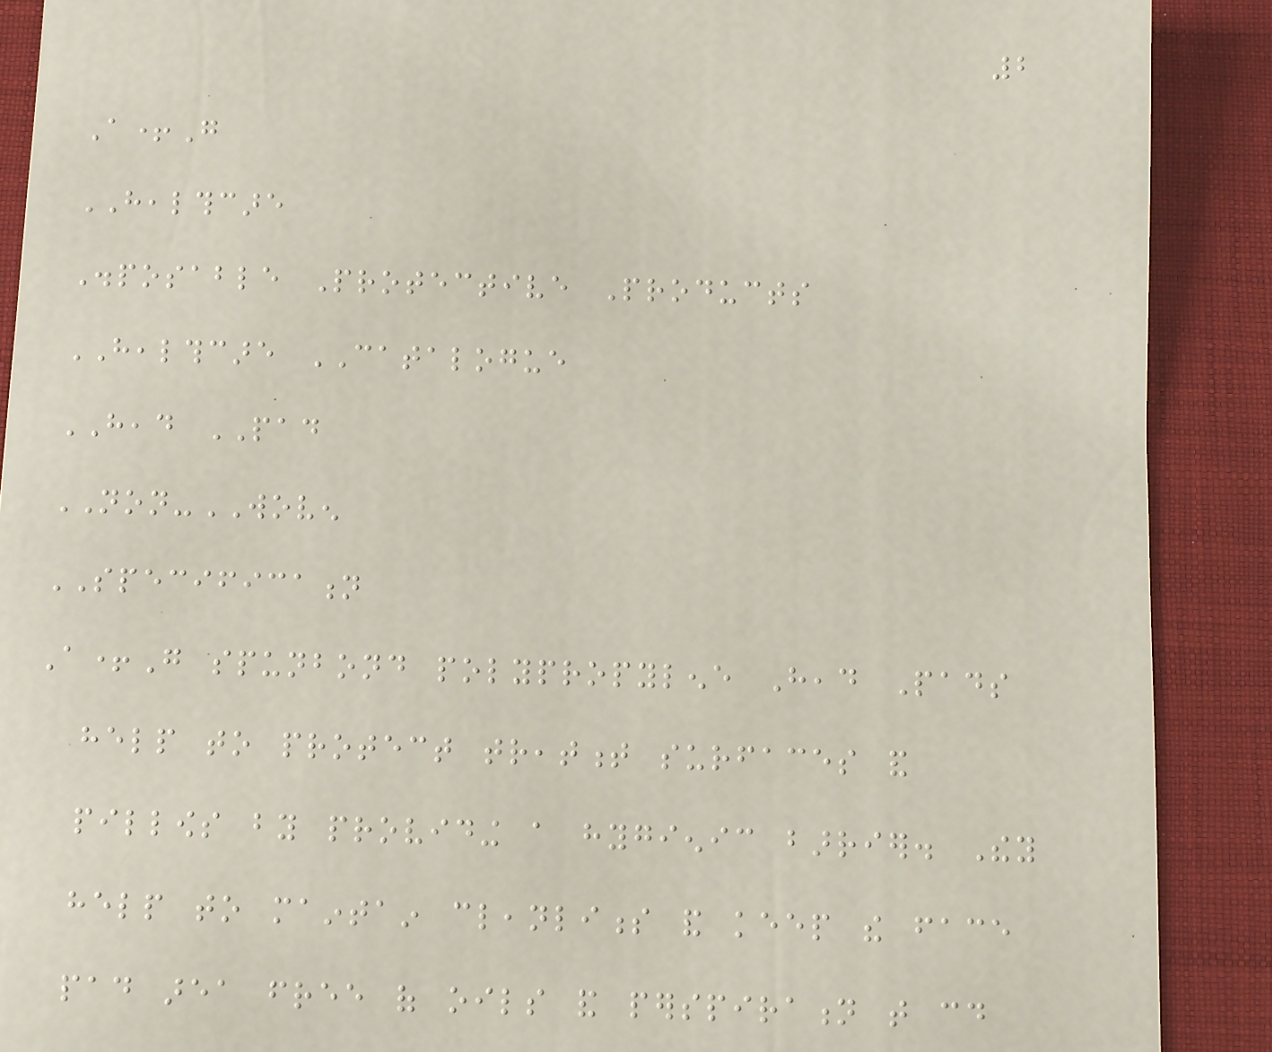2
A+G
HEALTHCARE
Disposable Protective Products
HEALTHCARE CATALOGUE
HEAD PAD
NON-WOVEN
SPECIFICATION
A+G spunbond polypropylene Head Pads
help to protect treatment surfaces and
pillows by providing a hygienic barrier. They
help to maintain cleanliness and keep the face
pad area free of oils and perspiration that could
